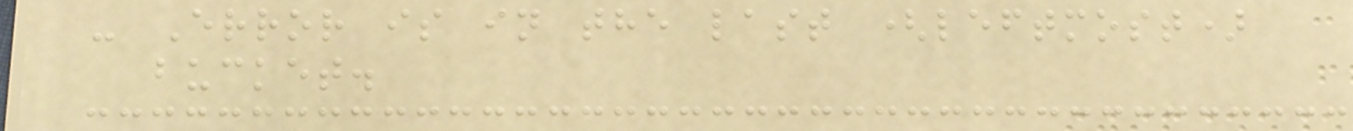- Error is in the last (leftmost)
bucket.
